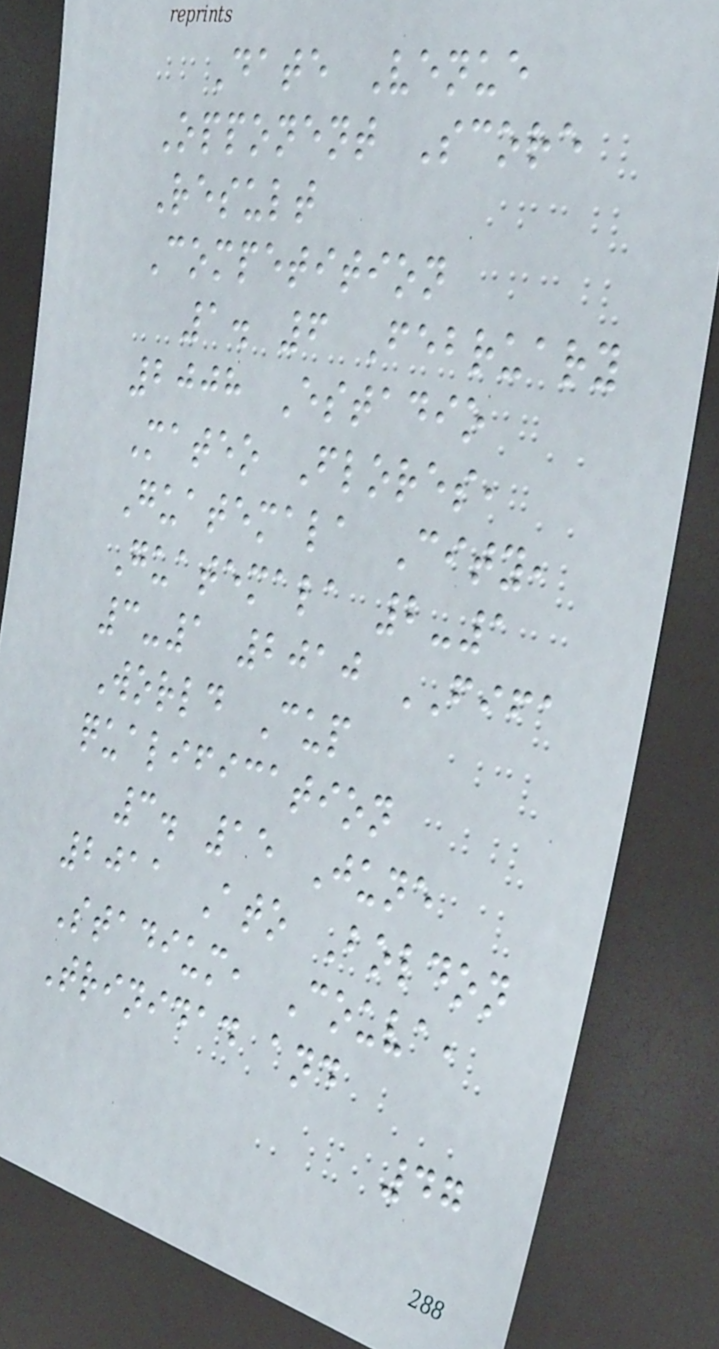Date Venue
Opponent Score
Result
Competition
1. 6 February
2008 Estadio
Mateo Flores,
Guatemala City,
Guatemala 2-1
3-1 2010 FIFA
World Cup
qualification
3. 15 June
2011 Ato Boldon
Stadium, Couva,
Trinidad and
47
